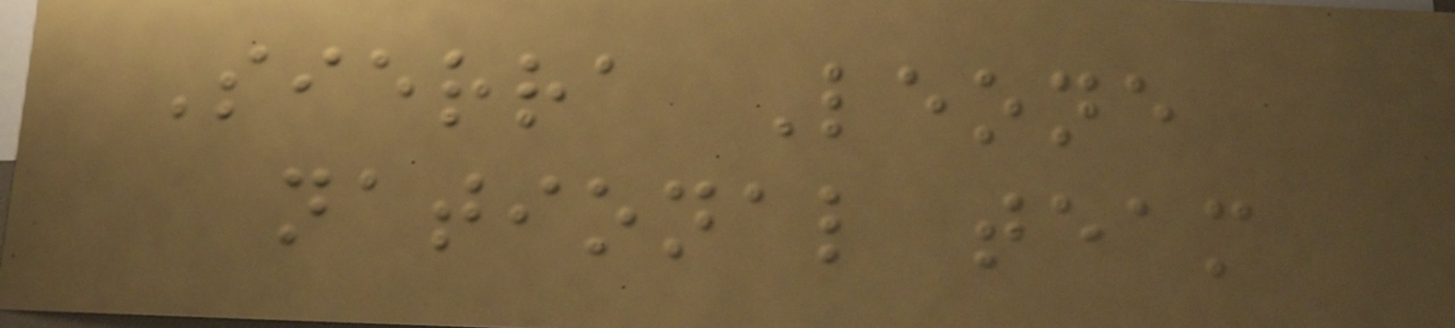Sierra Leone
national team
